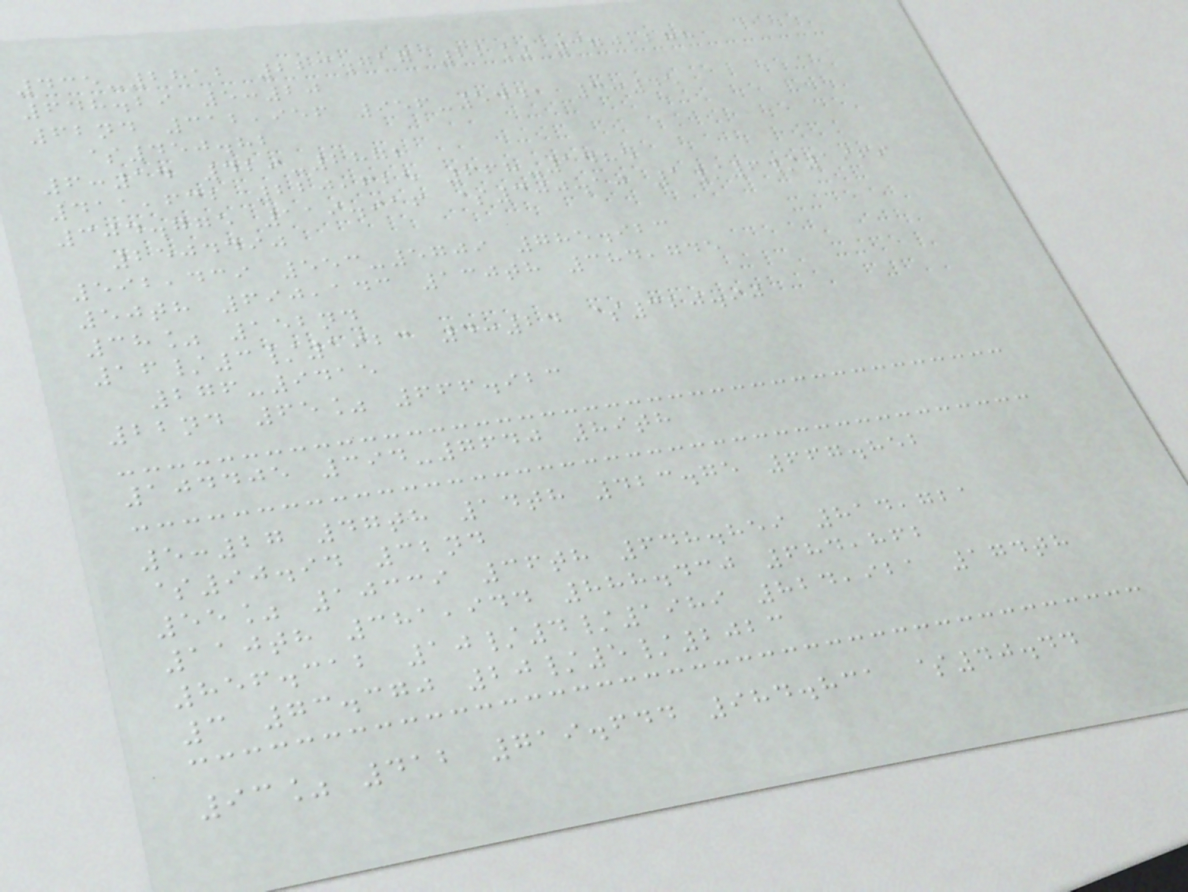435-2812 223.717 22% 370,288
648.29 5:20
62nd 312,956 956-5441 3:45
$450.82
6:14 429-2872
411,632 220,625 668-1485
304.775 119.916 $300.10 1/6/1969
2504490
592,439 553-5709 785.923
50th 690,143 130th 384,745
38% 152nd
16/3/1923 4:24 $320.90
276-9415
22nd 65% 666.923
104405 394-7640 89th
5:27 47th 14th 423.75 667.852
$90.94 32nd
55% 10339 36th 648.859 814,721
110th 381,944 888.430 684,862
856.312 10/4/1989 824,921 174th
3 73.370 20/5/2023
93% 412 719.644 984.831 $40.44
